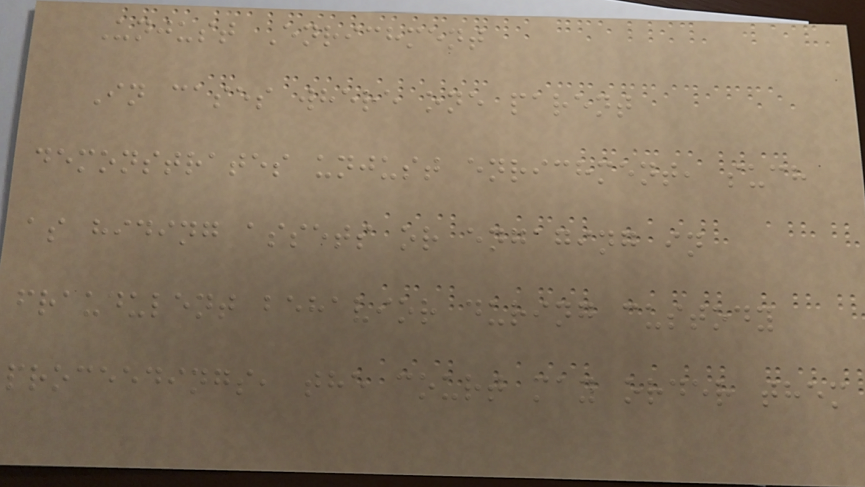Unjust Enrichment
In cases where one parent
demonstrates unjust enrichment, such
as hiding assets or engaging in
fraudulent behavior during custody
proceedings, the court may order them
